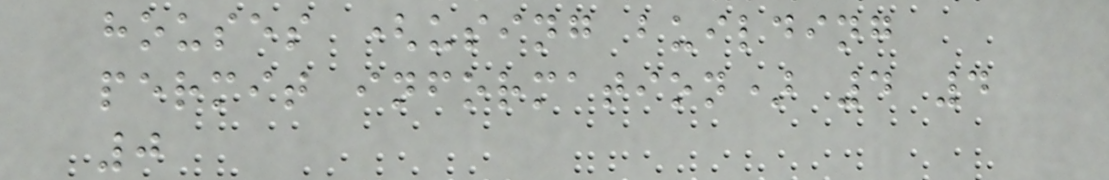houses (using building
permit information) 4 4
0
